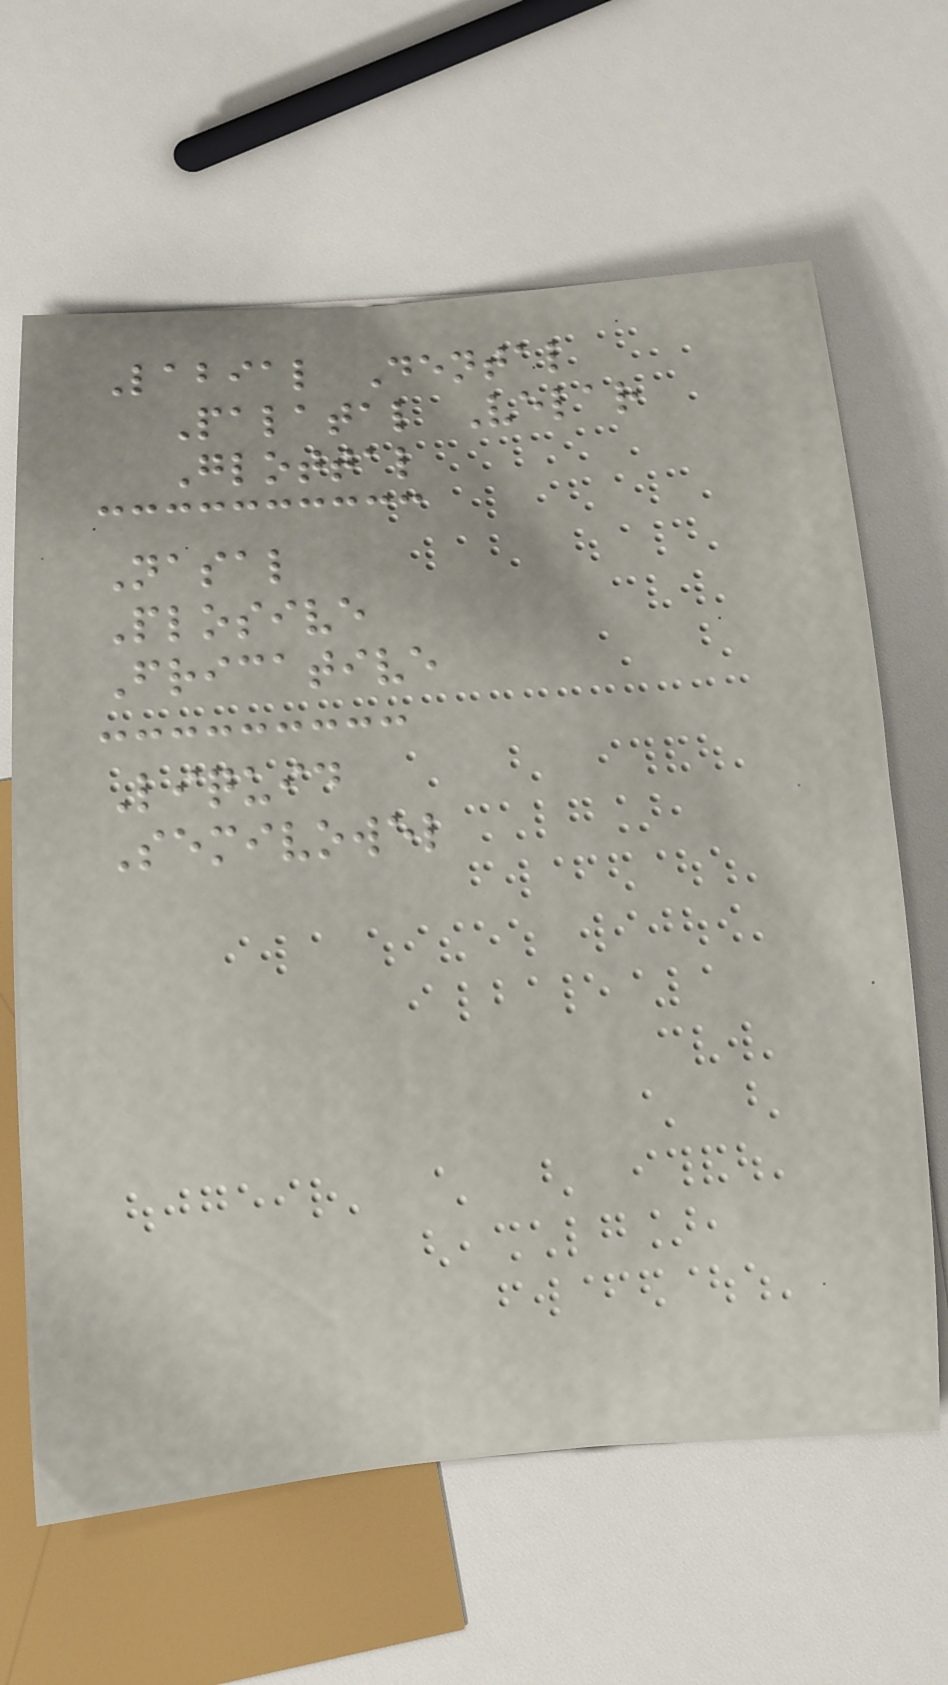Labial Dental
Palatal Velar
Glottal
Nasal
Plosive
Fricative
Liquid
Semivowel
